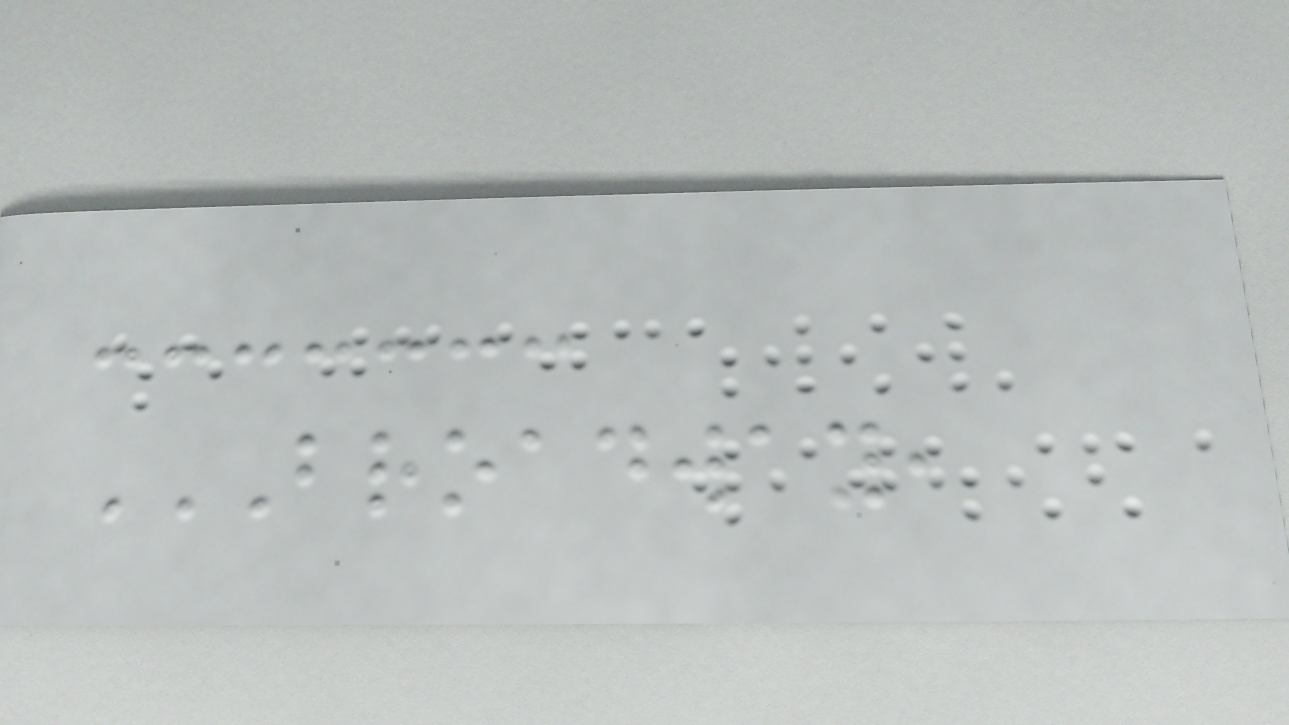BROADWAY,
